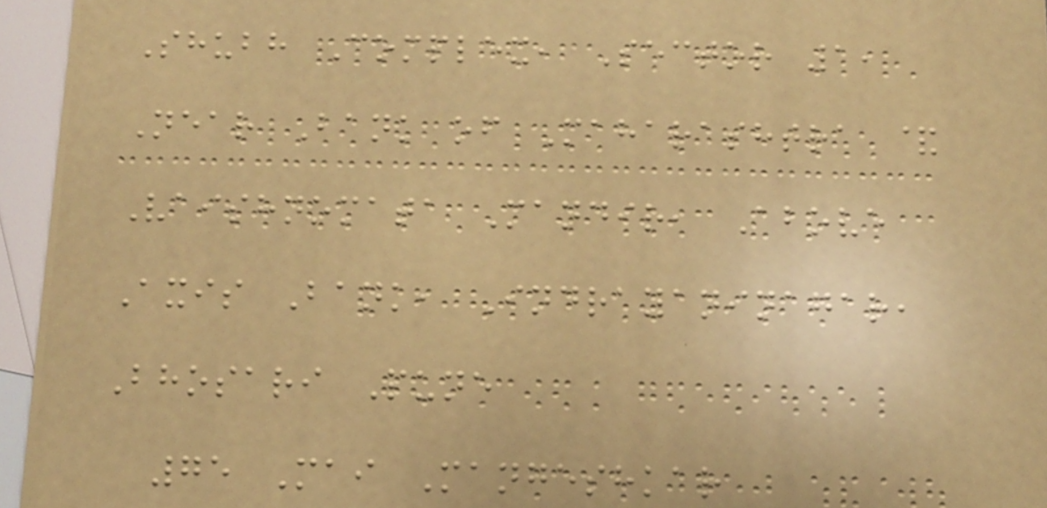Shubh Complex, Sector 1,
Near Bank of Maharashtra &
Vaishnomata Mandir, Above
Axis Bank, Indrayaninagar,
Bhosari Pune
75 Mai Mangeshkar
